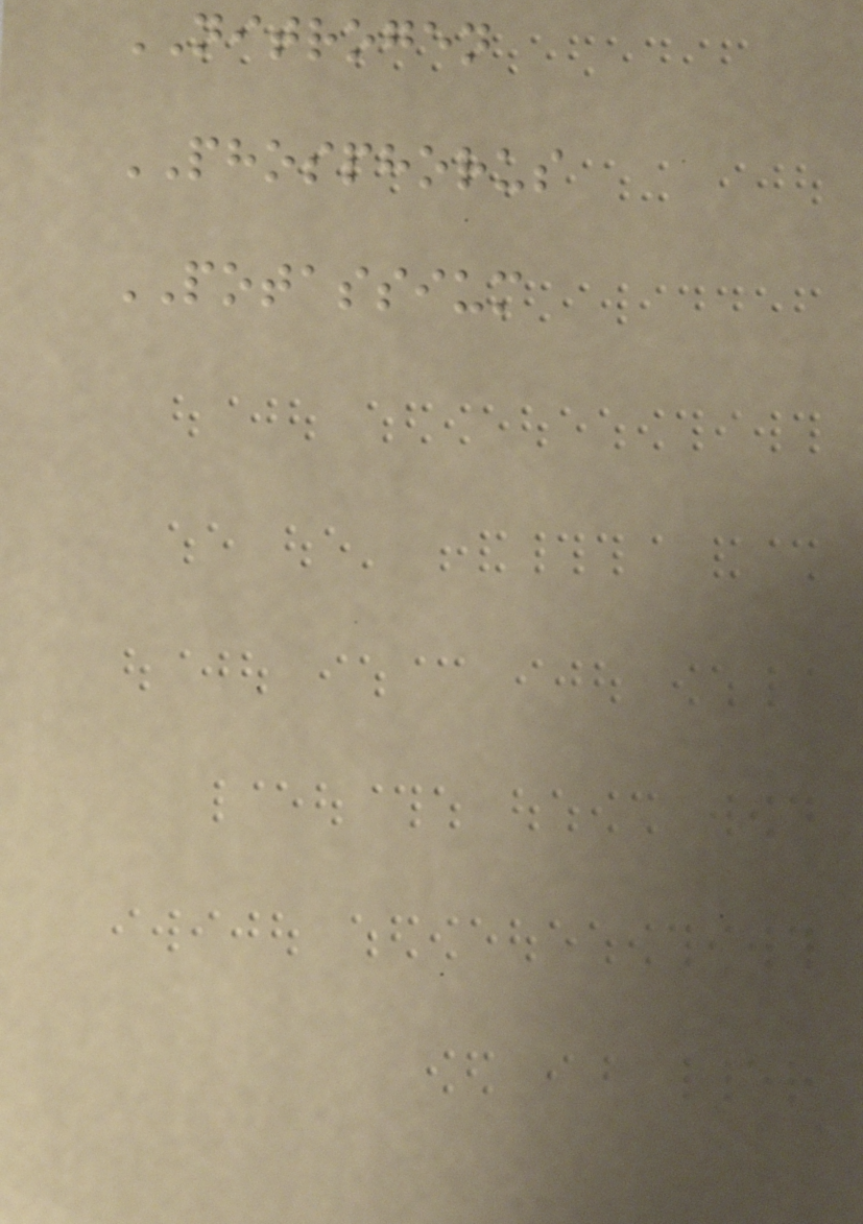NITROGEN
PHOSPHORUS
POTASSIUM
